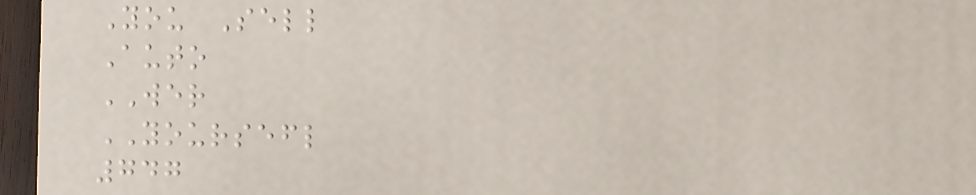You Sell
Auto
WER
YOURSEFL
747
